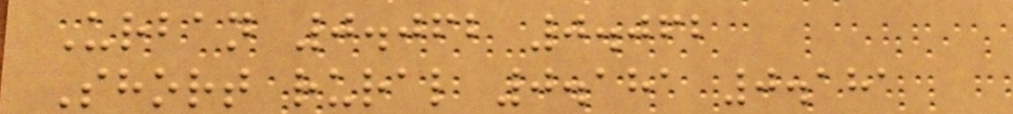Urban 0.062 0.062
Short rural 0.181 0.181
